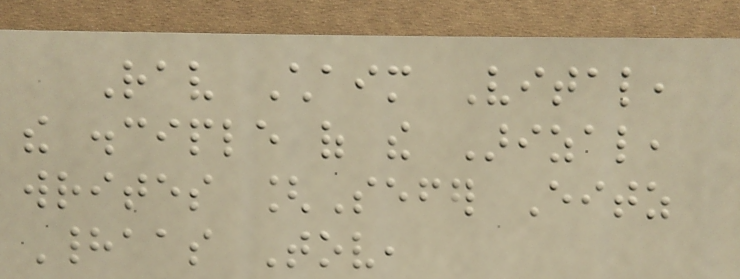Rav Chaim Vital,
the disciple of the Arizal,
writes [Sefer Eitz
Hadaas Tov,
